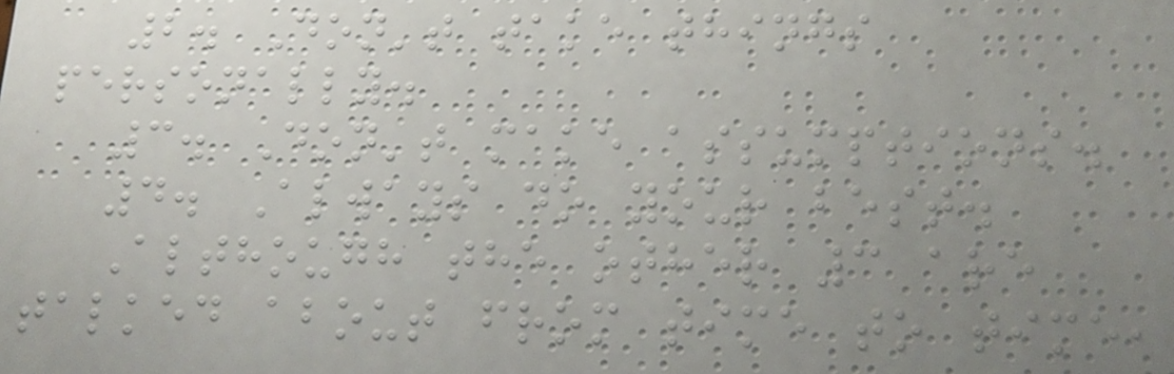2. Don't take things
personally.
3. Don't make assumptions.
4. Always do your best.
Although the other 3 are
talked about from time to time,
